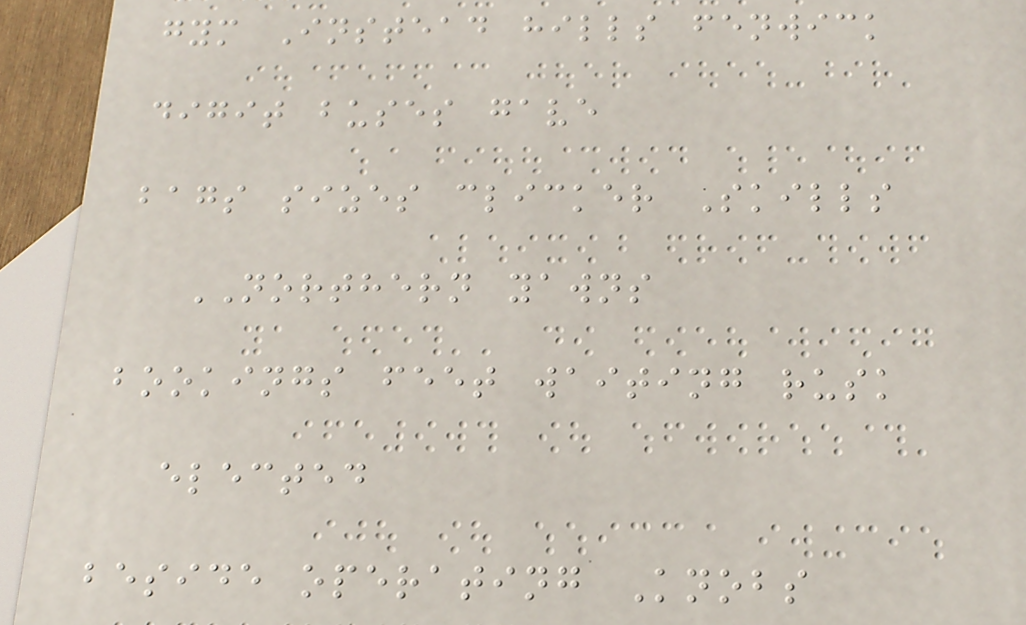gym Instead hills fenwick
digit buses gave
bags sizes clicker Skills
NORTHERN yawns
bookings feet waiting rusk
elected
beside operating Knobs
